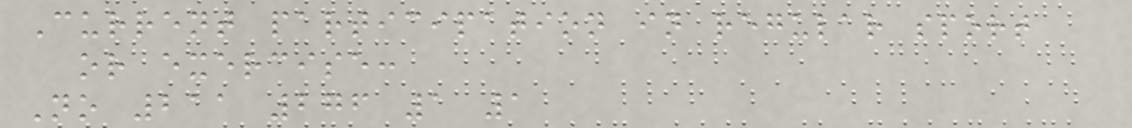Current participation in regular sport
or exercise:
No 211 276 1 1
